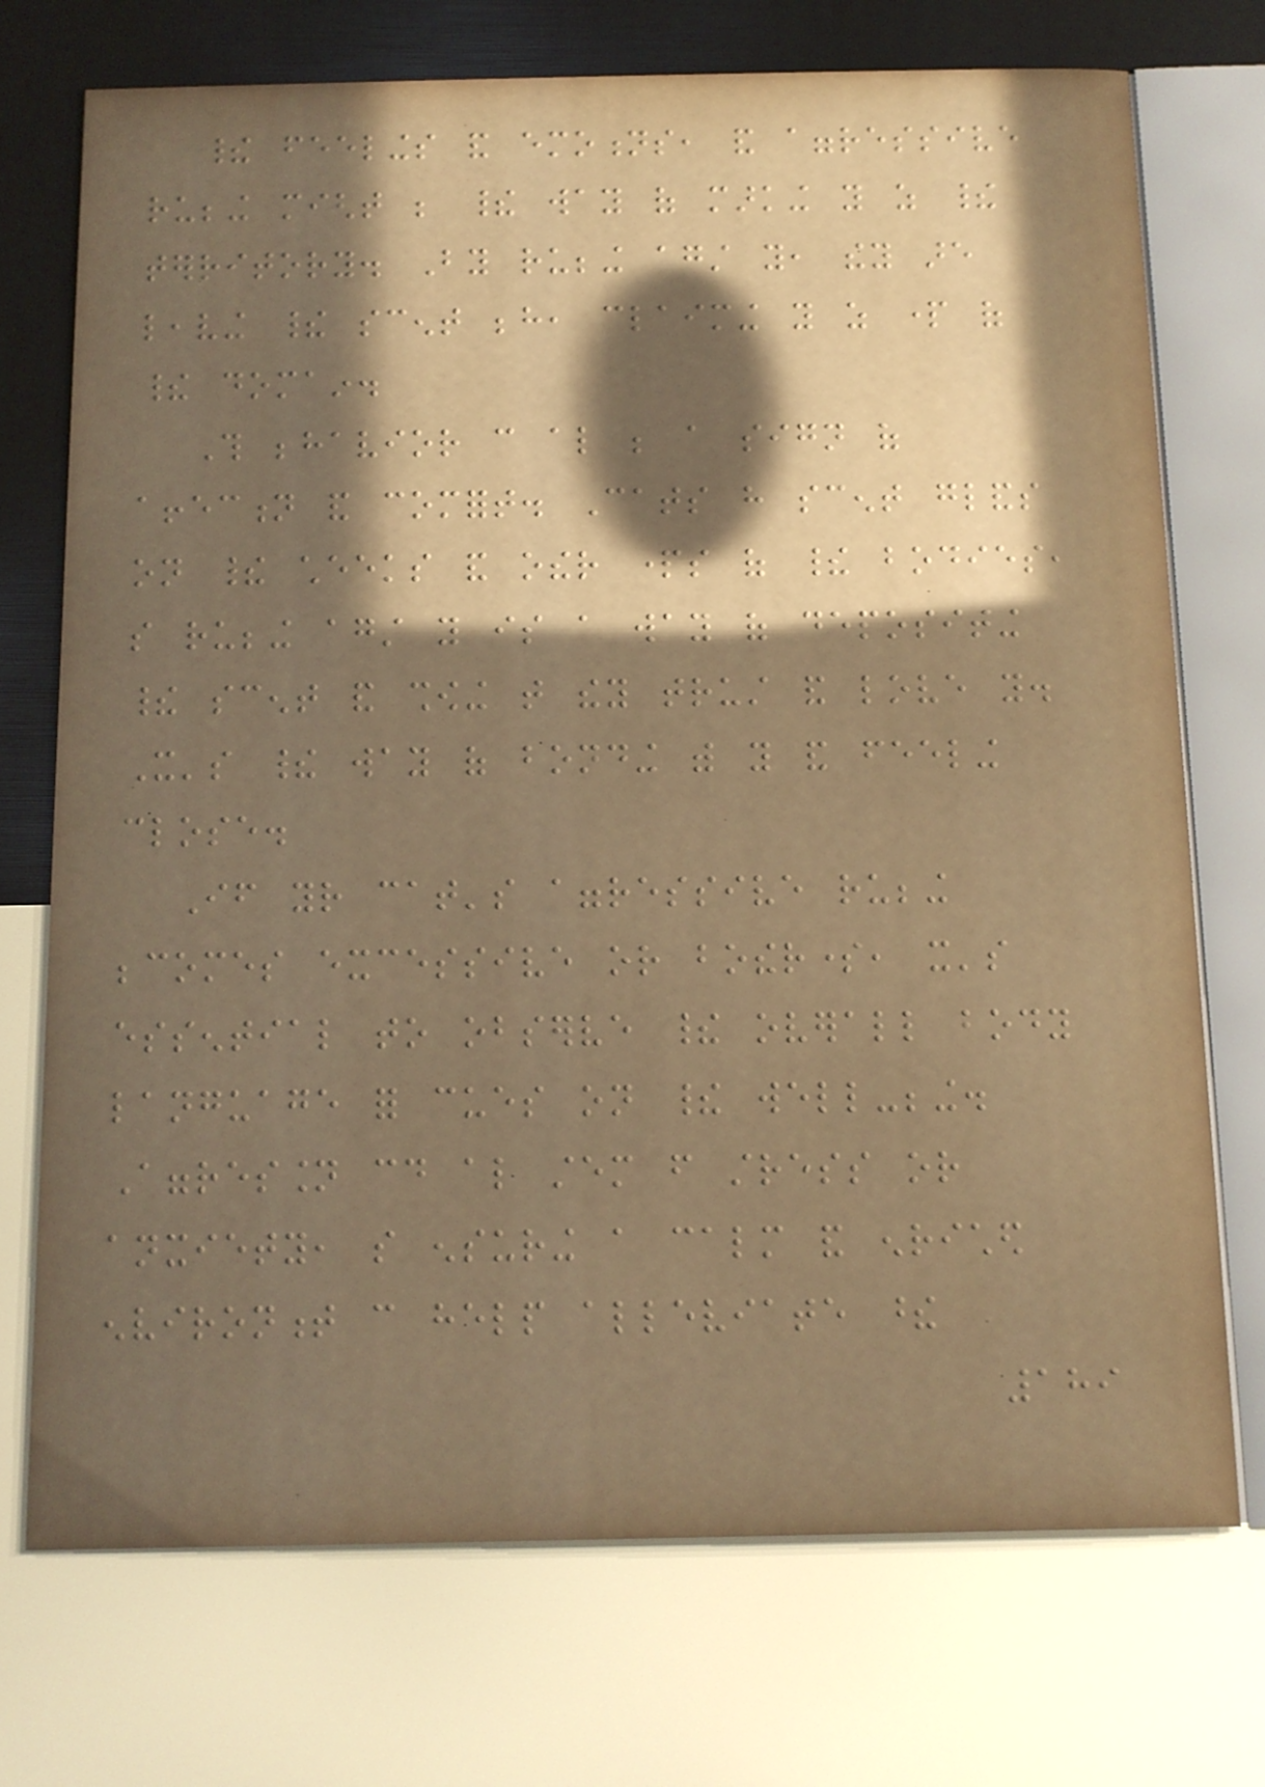their feelings and emotions, and aggressive
rubbing might be their way of marking you as their
territory. By rubbing against you, they are
leaving their scent behind, claiming you as part of
their domain.
This behavior can also be a sign of
affection and comfort. Cats have scent glands
on their cheeks and other parts of their bodies,
so rubbing against you is a way of depositing
their scent and showing that they trust and love you.
It's their way of bonding with you and feeling
close.
If your cat's aggressive rubbing
becomes excessive or bothersome, it's
essential to observe their overall body
language for cues on their well-being.
Aggression could also stem from stress or
anxiety, so ensuring a calm and enriched
environment can help alleviate these
189
